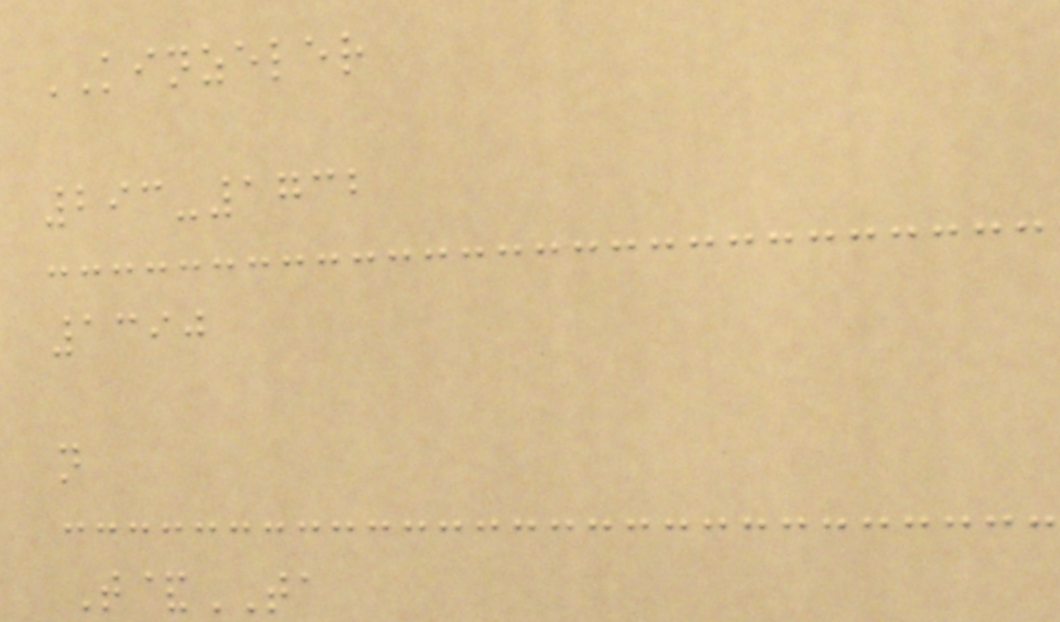KINZELER
293-1732
1390
n
T&TA
